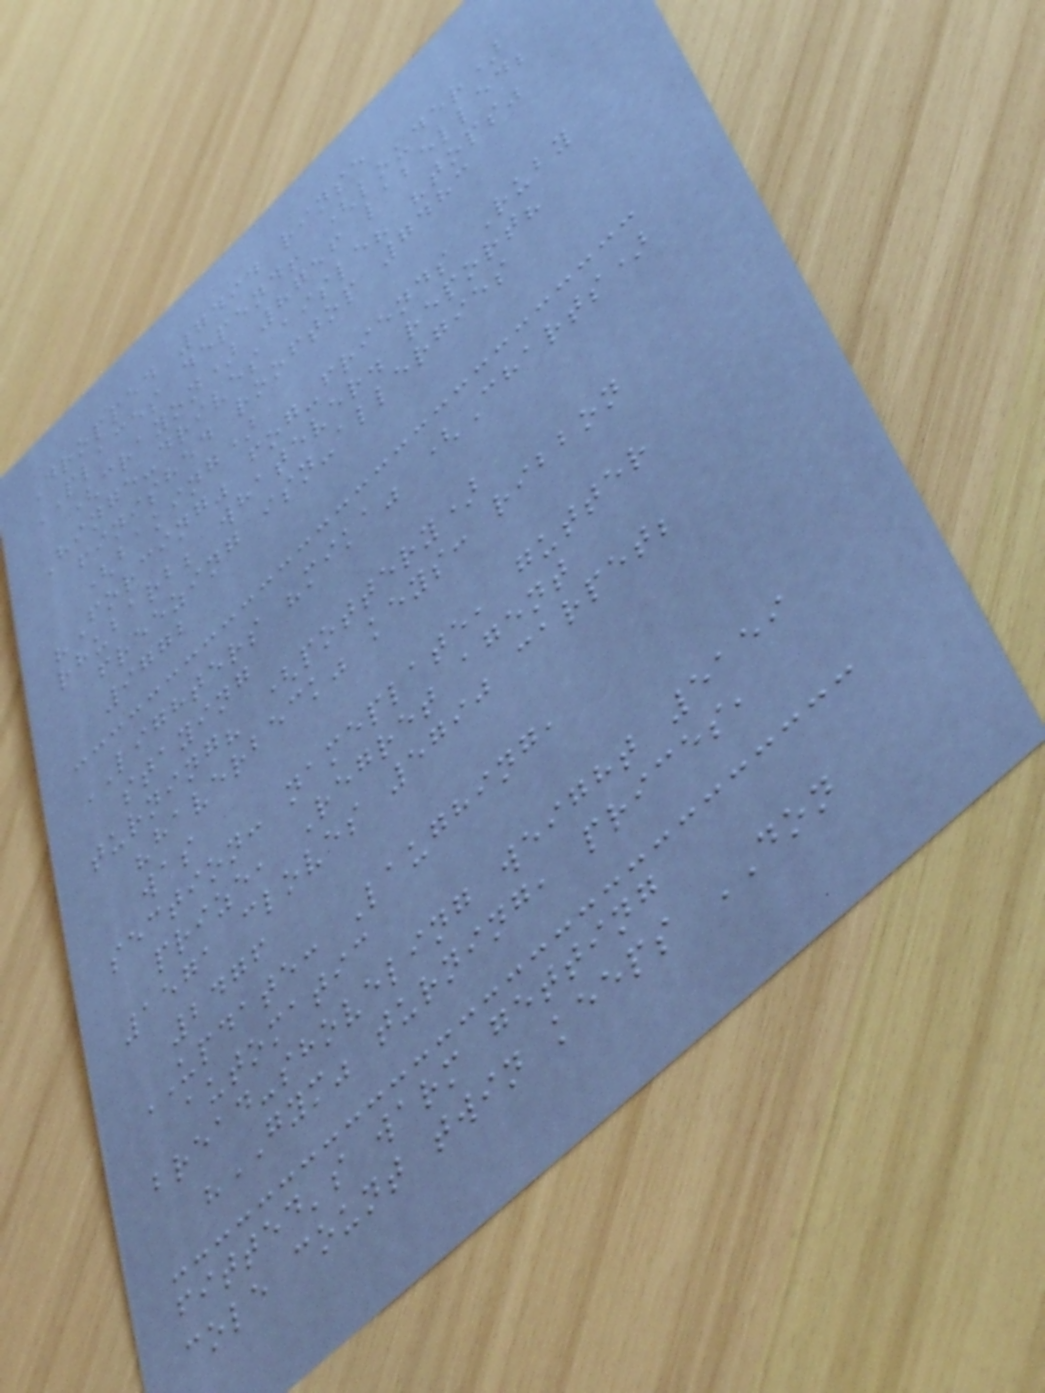Dropped 7494 rinse
PLACES depend! (louder)
(crayon) 8756 labelled;
Hinge-drives aisle? "tops"
finished rooftop 7483
(baking)
"Forcing" fog-friends Ruby
rhubarb; whatever. report?
freezing isn-allergies
9772
LIGHTERS "mika" (Charts)
staying
turning? (pottery)
"haverbeck" keys: ribbon
was
section: nameplate, gutter
prize, Regret agent
1571 cloves 5790 carpet;
2476
UPDATE: Laughing,
automatic
bread-shoveling weight 5159
"GYM" turning, prices,
fitted's warm getting
cole count twin keeps DON
